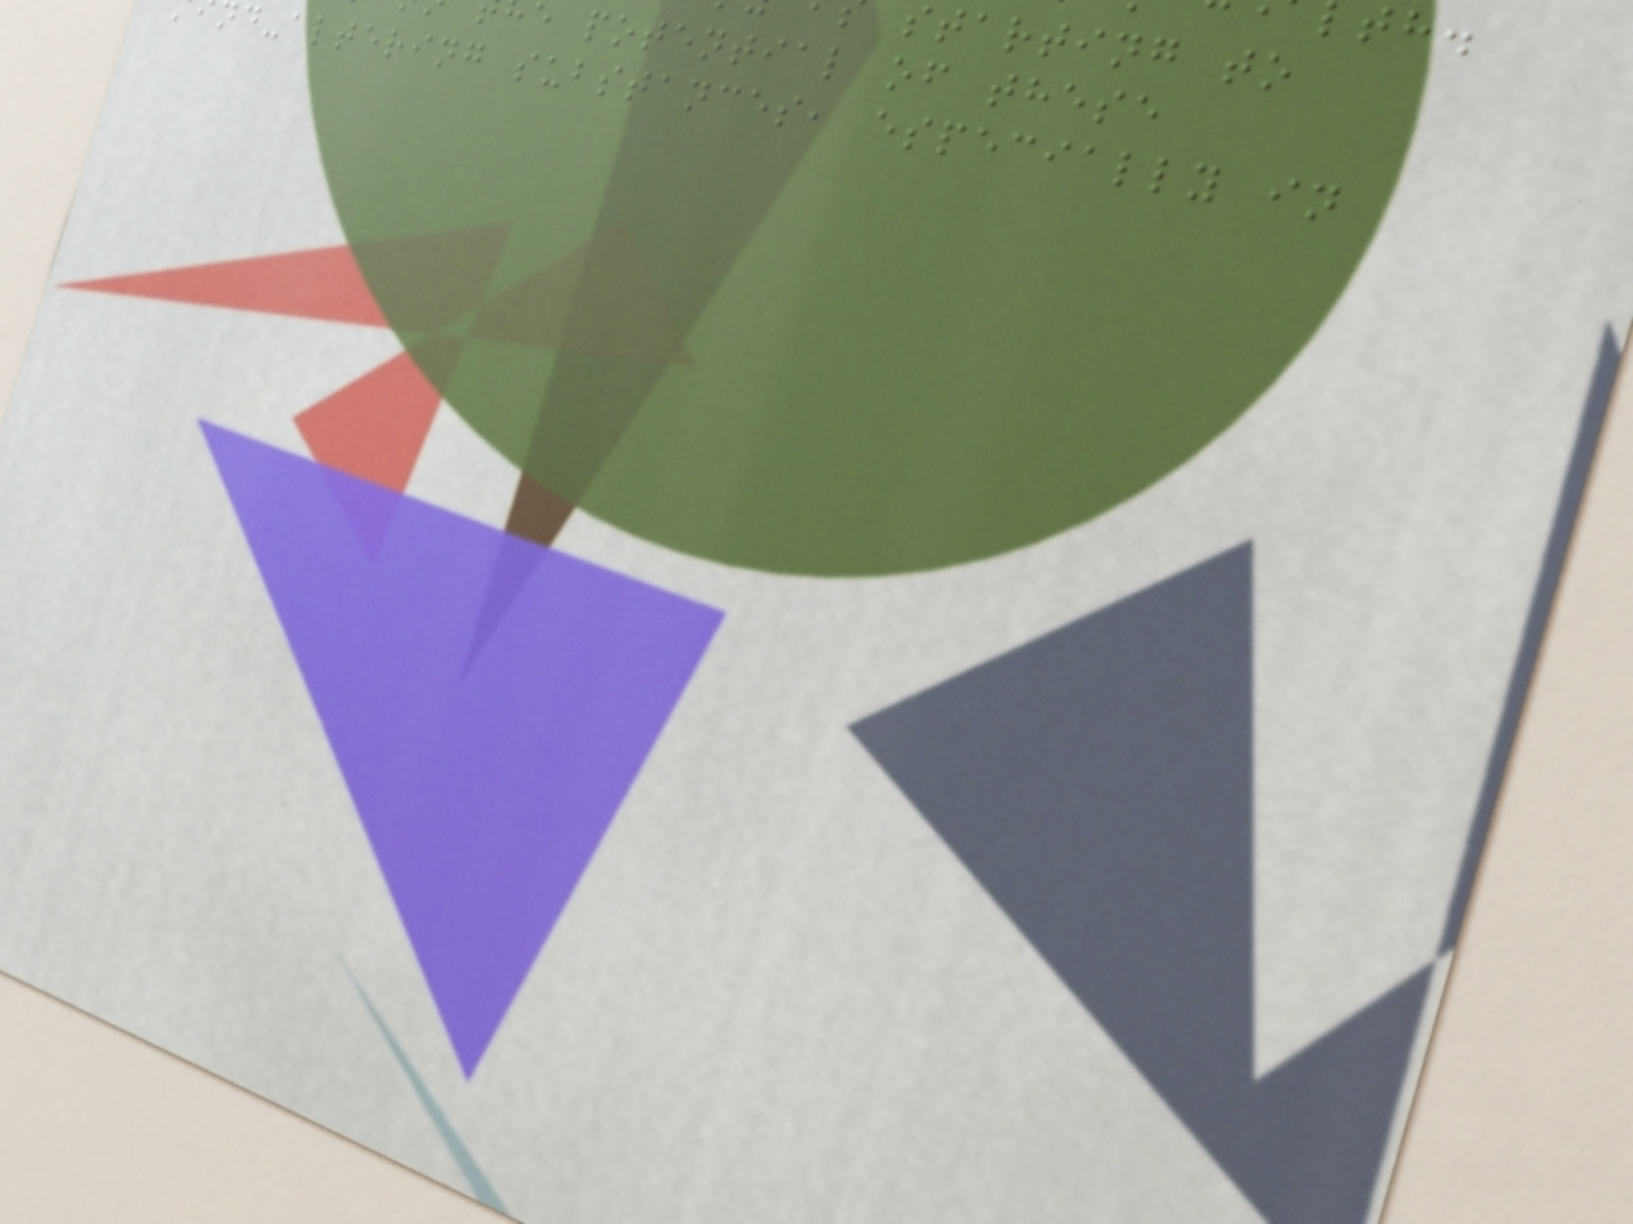starting to
e potential of these
nd-altering substances, especially in
